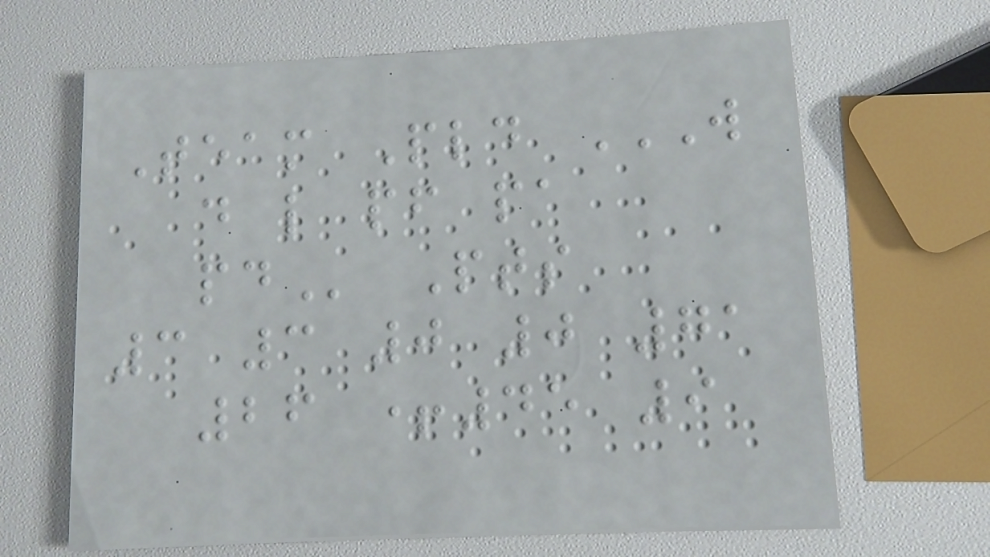Team Pld W
D L PF PA
PD Pts
3 3 0 0 71
26 +45 9
